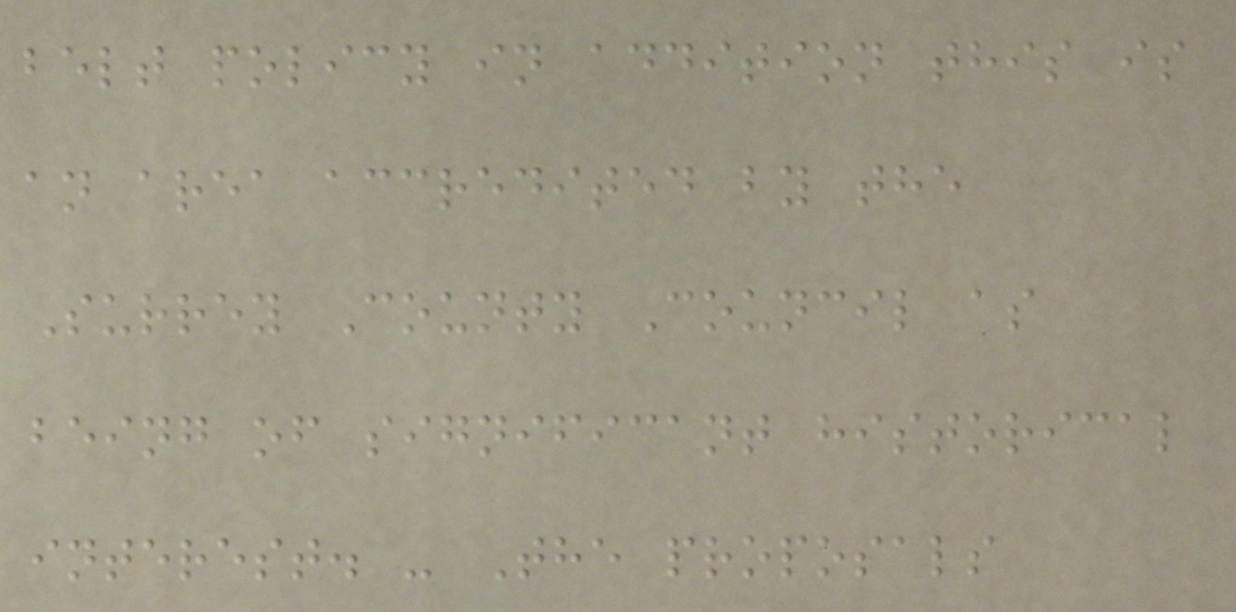belt policy in addition this is
an area accredited by the
Surrey County Council as
being of significant historical
interest. - The proposals
